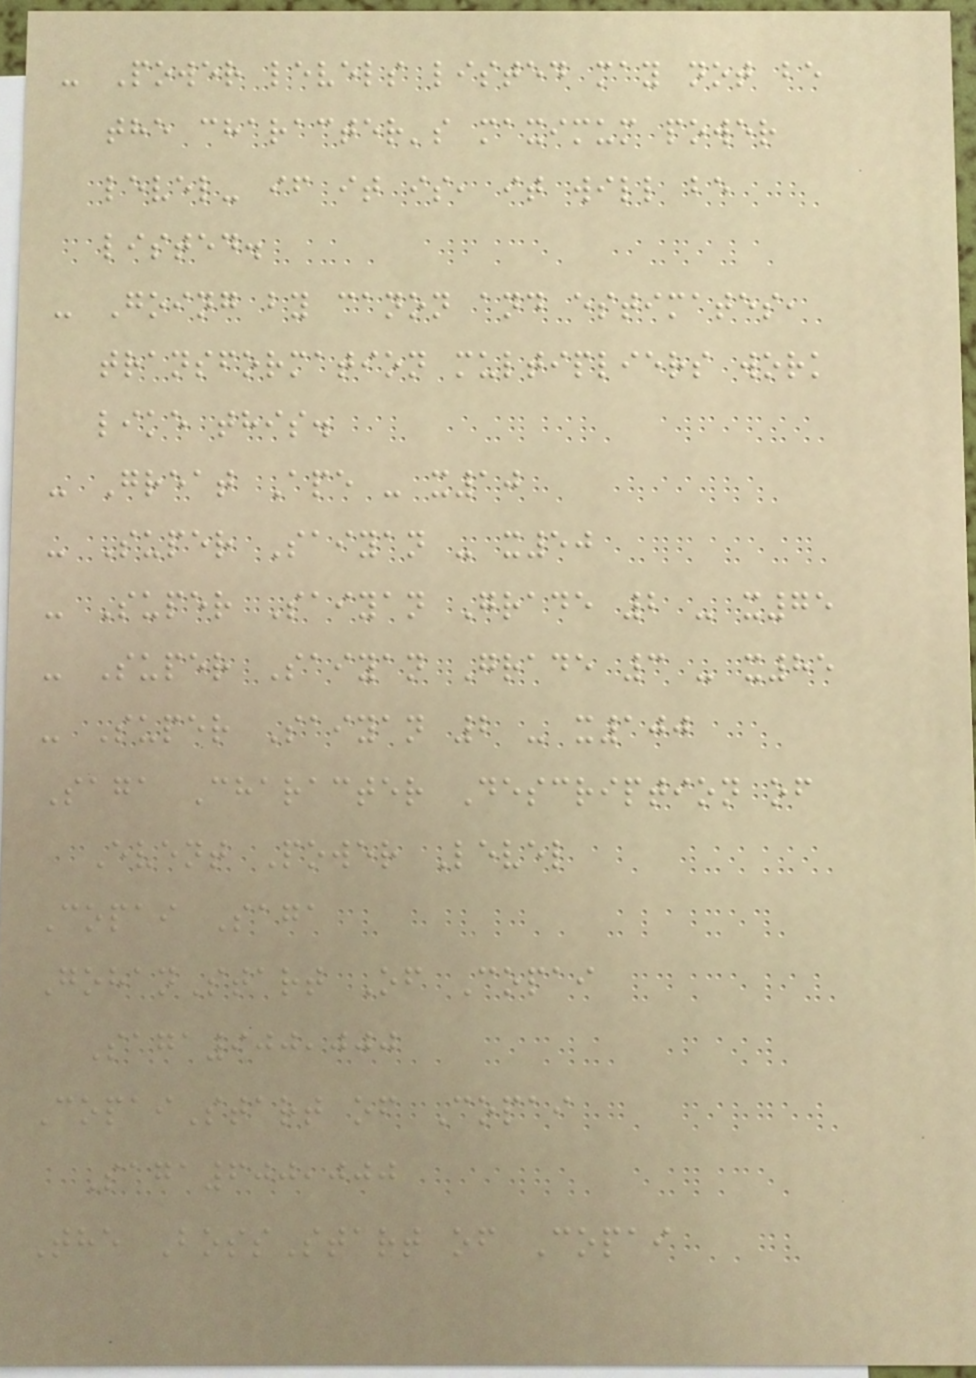- Power levels listed may not be
the character's maximum power
level- if it is, it will be
listed.
- Going by canon and estimates,
transformation multipliers work
like this.
- Great Ape - x10
- Super Saiyan - x50
- Super Saiyan Grade 2 - x75
- Super Saiyan Grade 3 - x85
- Super Saiyan 2 - x100
Saga Character Description of
Event Power Level
Copai Saga
GohanStart Of Copai
Saga900,000
CopaiStart of Copai
Saga600,000
The BossStart of Copai
